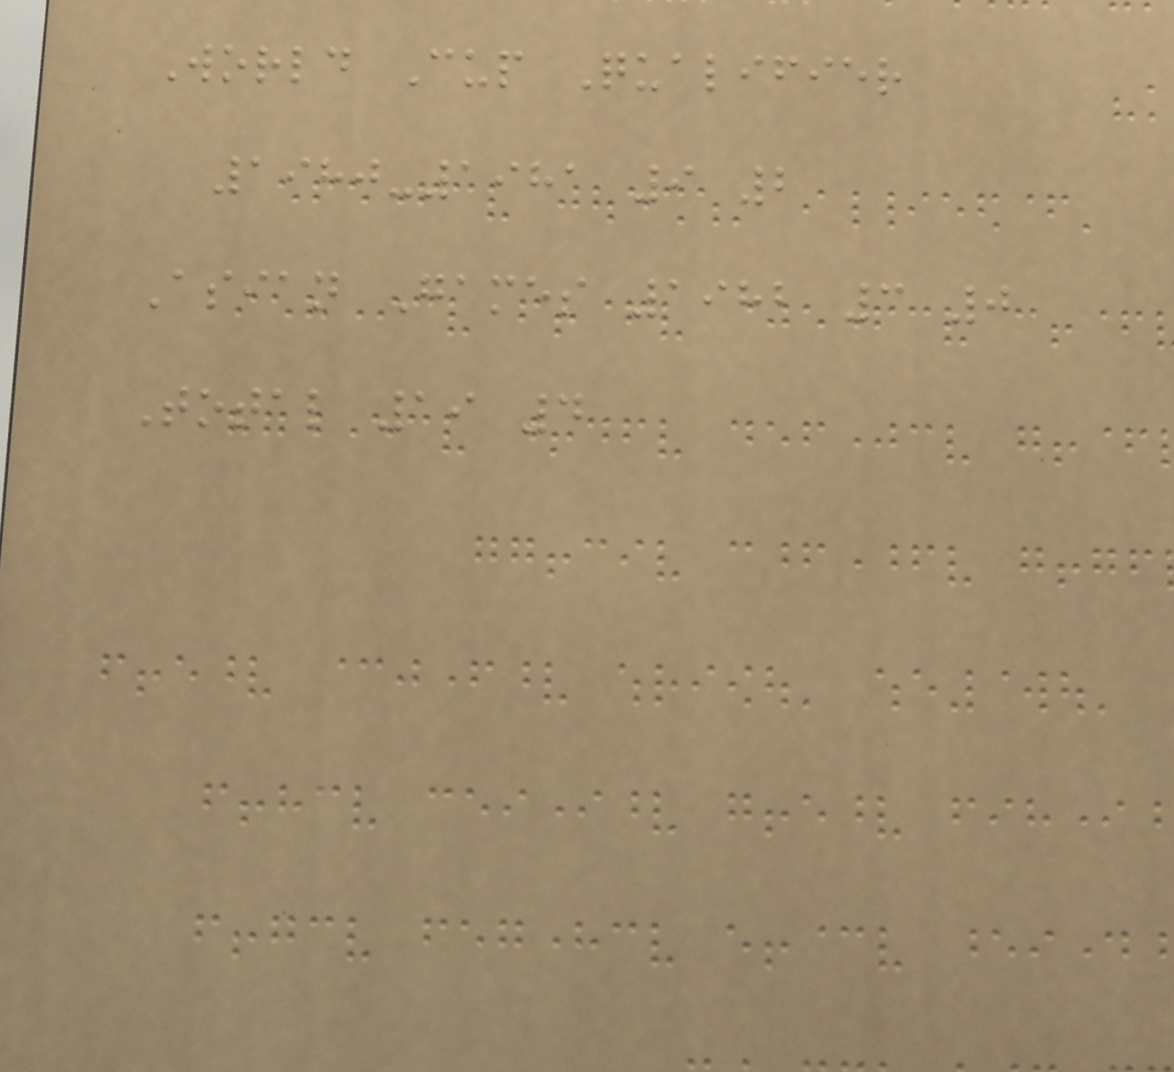World Cup Qualifier
1980-1981 9 2
Asian Games 1982 3 0
Total 19 4
